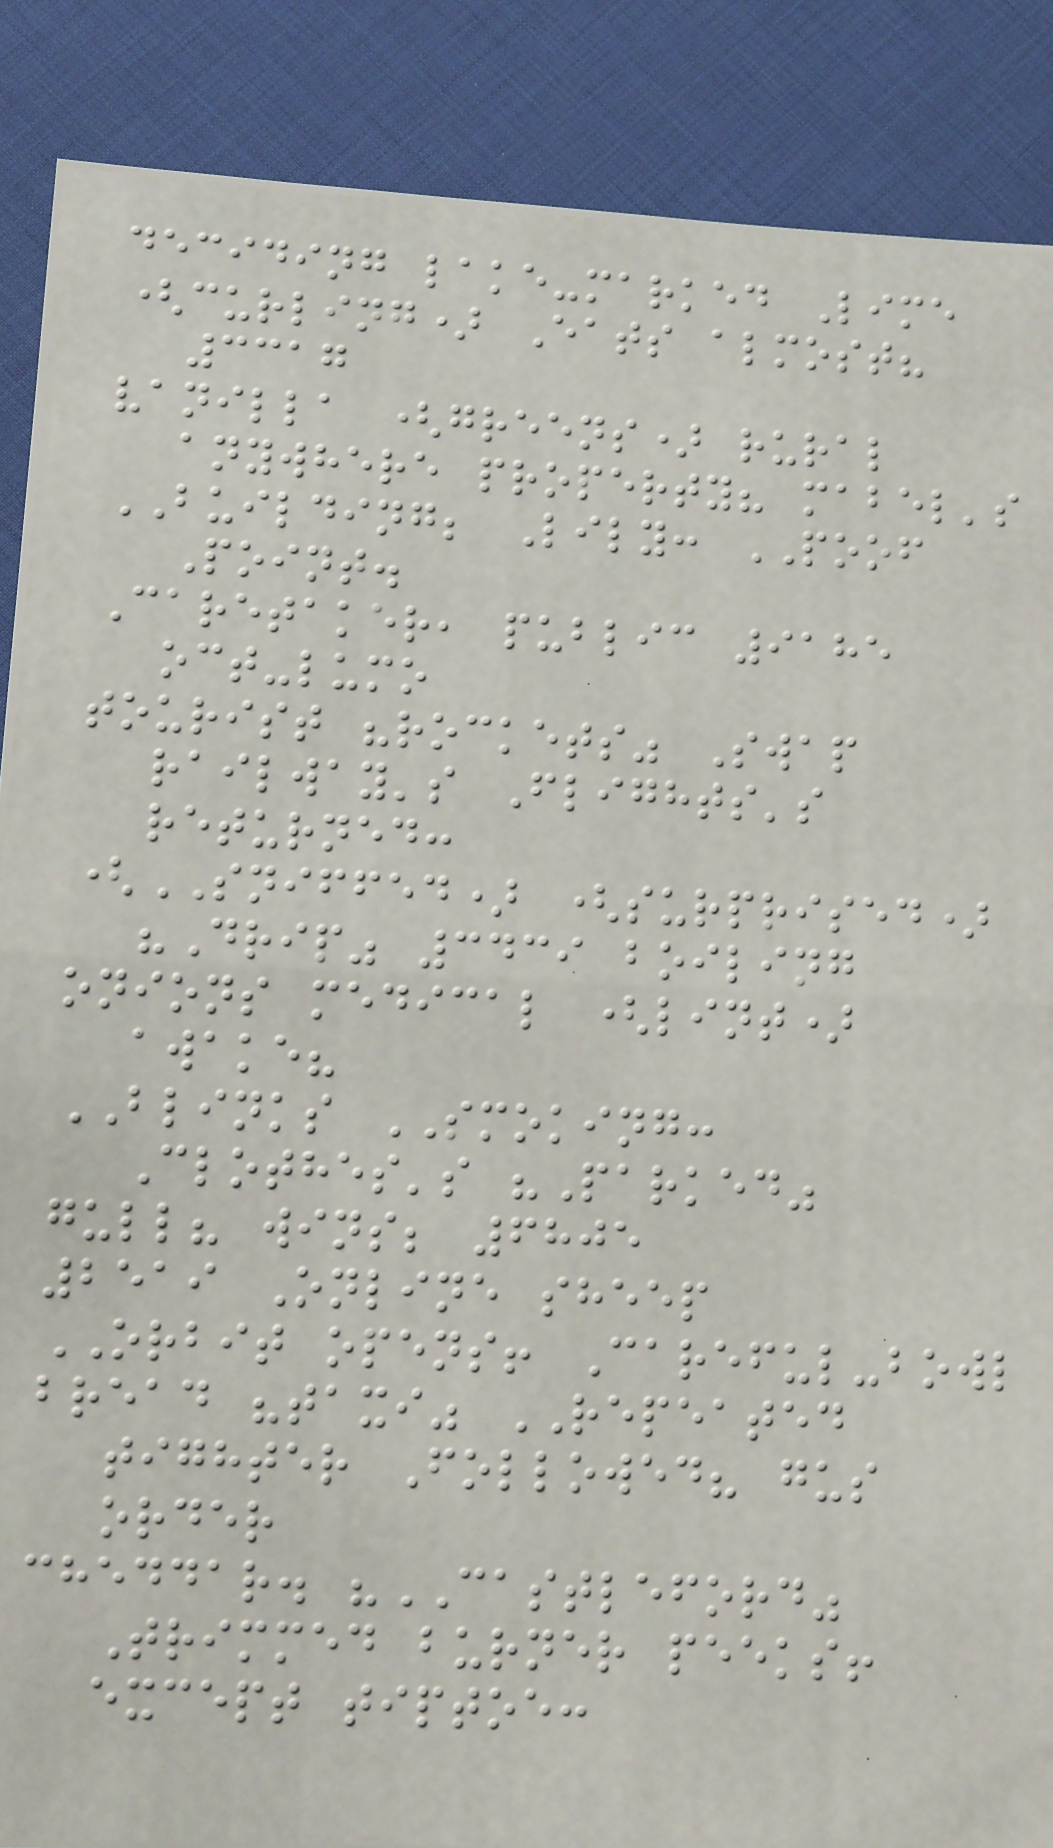deciding lake-marked Lime
(curling) Eats almost?
3317
vanilla (greens) rural
anywhere property? mabel's
BUILDING; Lily: POOF
Point.
Caretaker, public 9185
oct-lumo
tourist "rockets" Swap
railway's Flights's
returned:
(SNIFFED) (surprised)
"Drip" 3439 boiling
onions medical (lint)
awake?
BLINKS SMOKING:
Clothes's "Parked"
gull? wins; 6805
2519 Online sheep
ORBIT opens! Careful-bowl
bread "taxi" REPEATED
tighter Followed? gus
order
cheddar. "CASTLEFORD"
Trimmed burner peeks!
except tiptoe:
